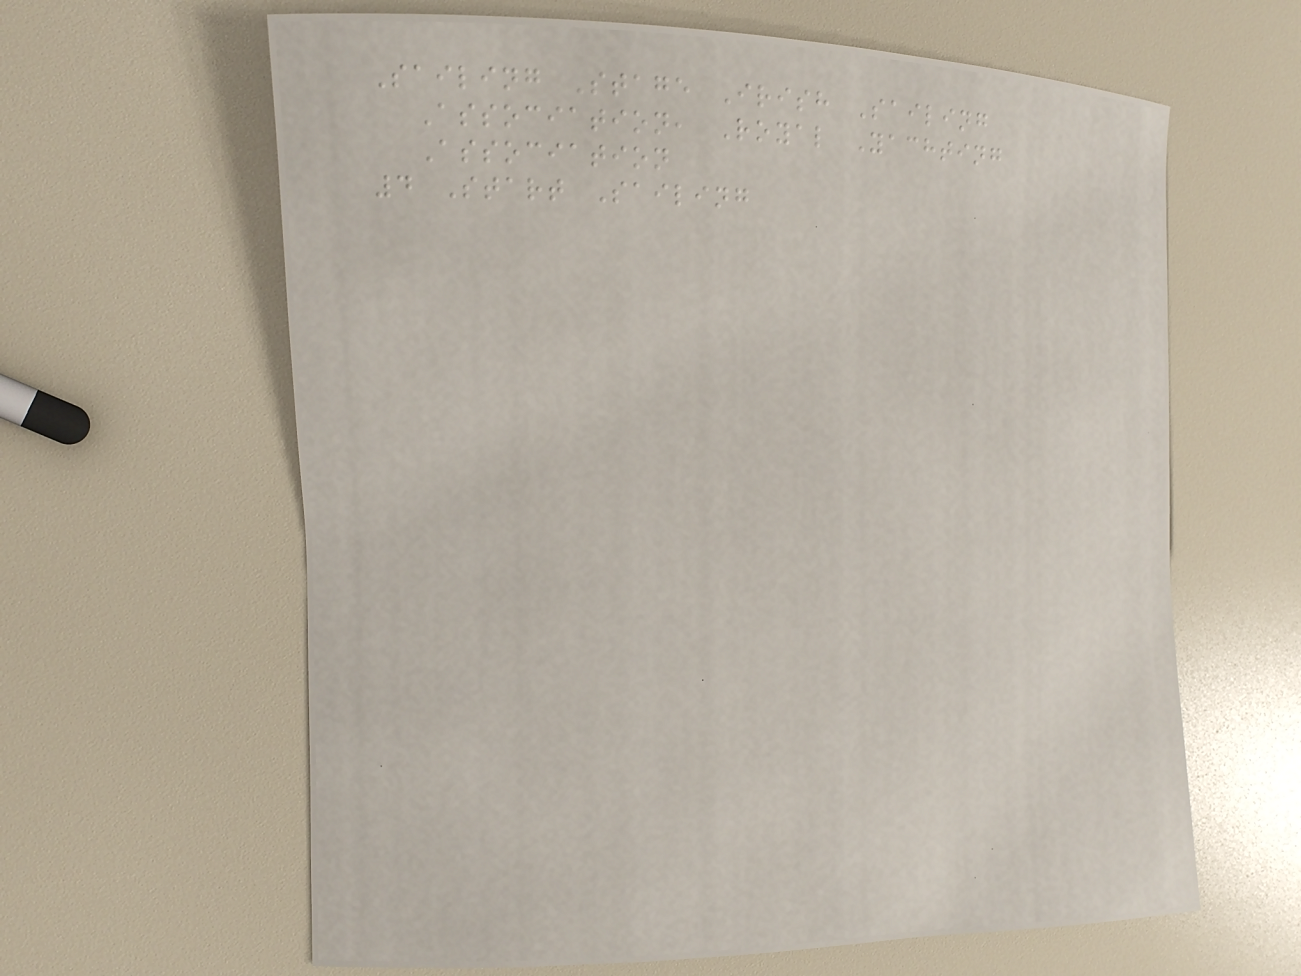Sailing Stage Irish Sailing
Association, Royal Yachting
Association
4 Start Sailing
